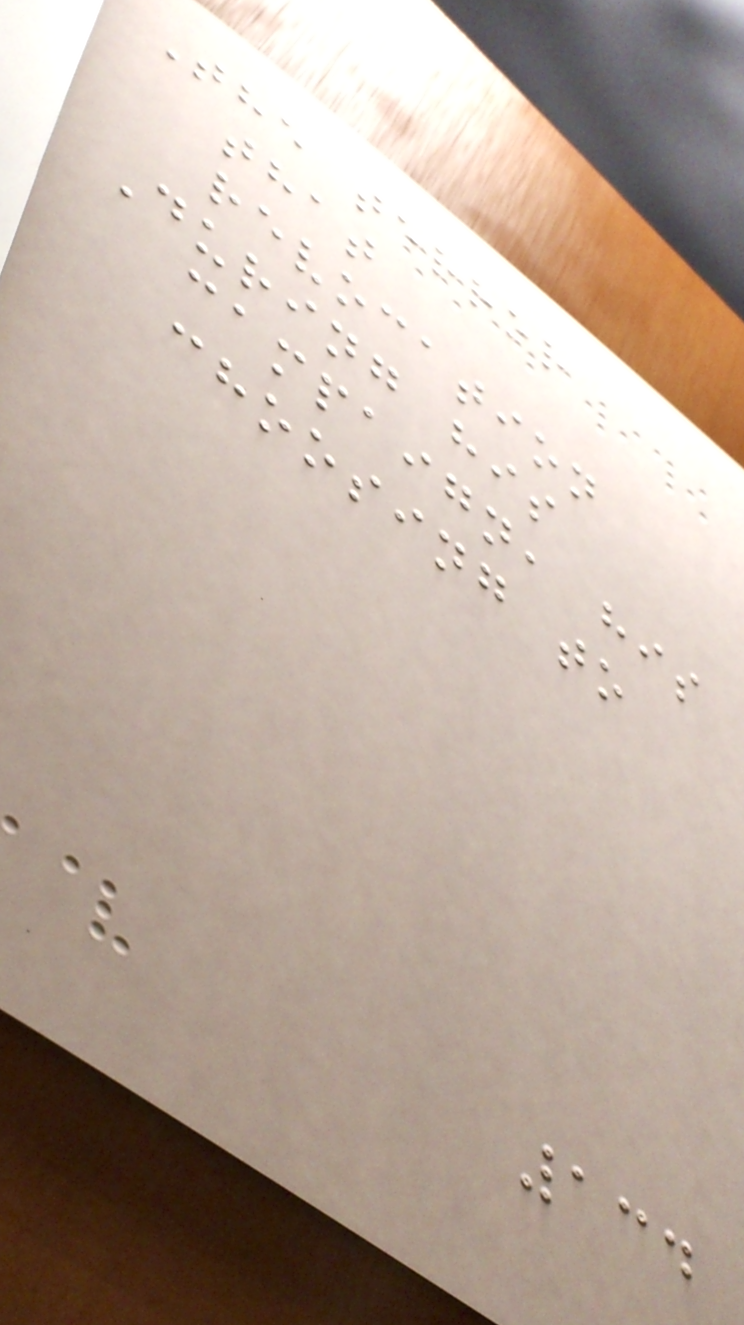The terror
that
revocation
During his
campaign, his
choosing to
134
